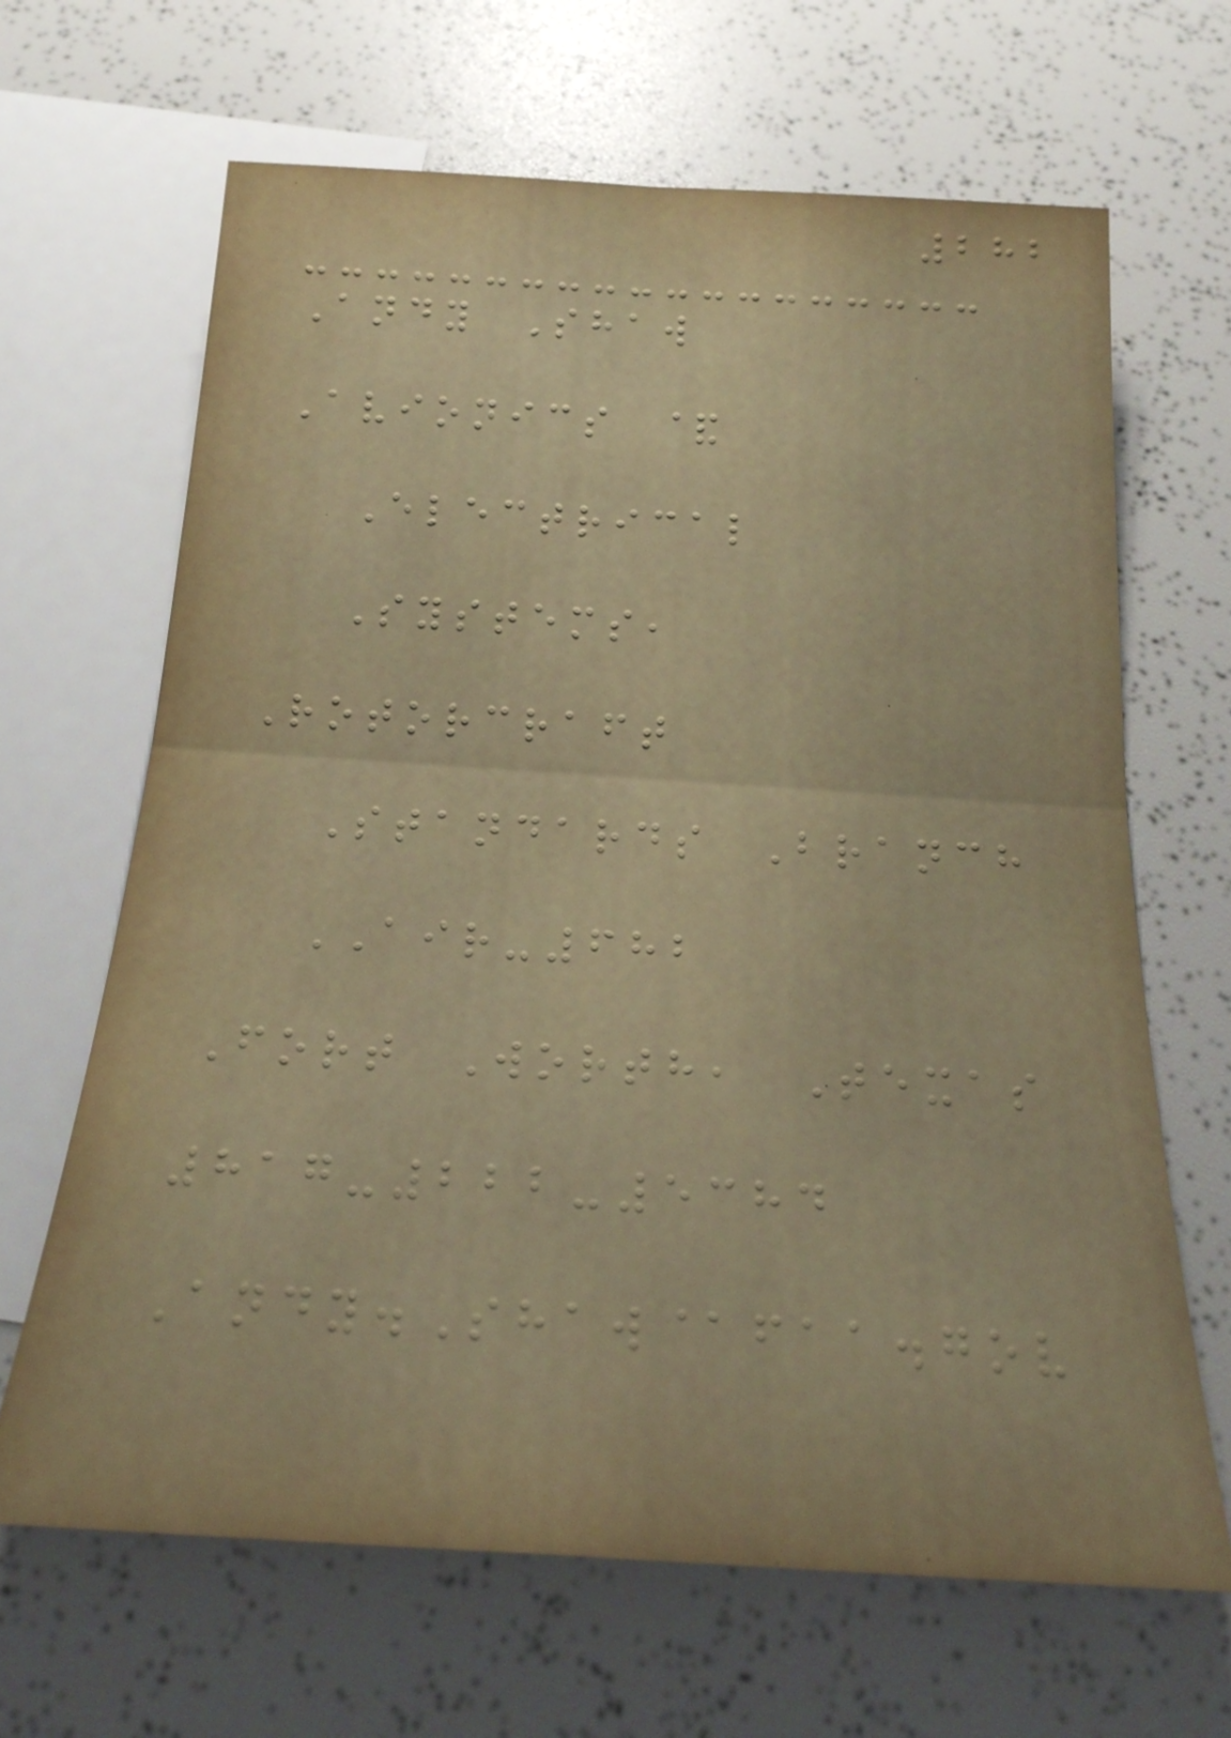282
Andy Shaw
Avionics &
Electrical
Systems,
Rotorcraft
Standards Branch
AIR-682
Fort Worth, Texas
817-222-5384
Andy.Shaw@faa.gov
